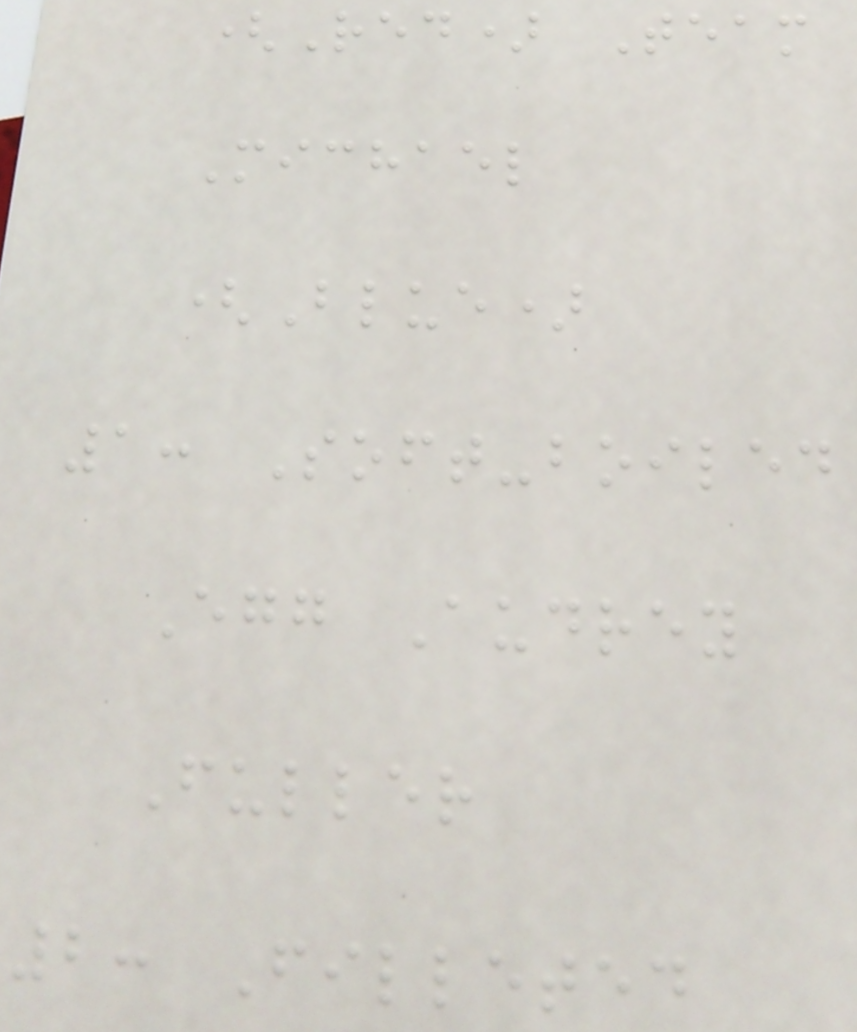(Red) Team
Michael
(Blue)
1: Soft-boiled
Egg Audrey
Fuller
2: Filleted
